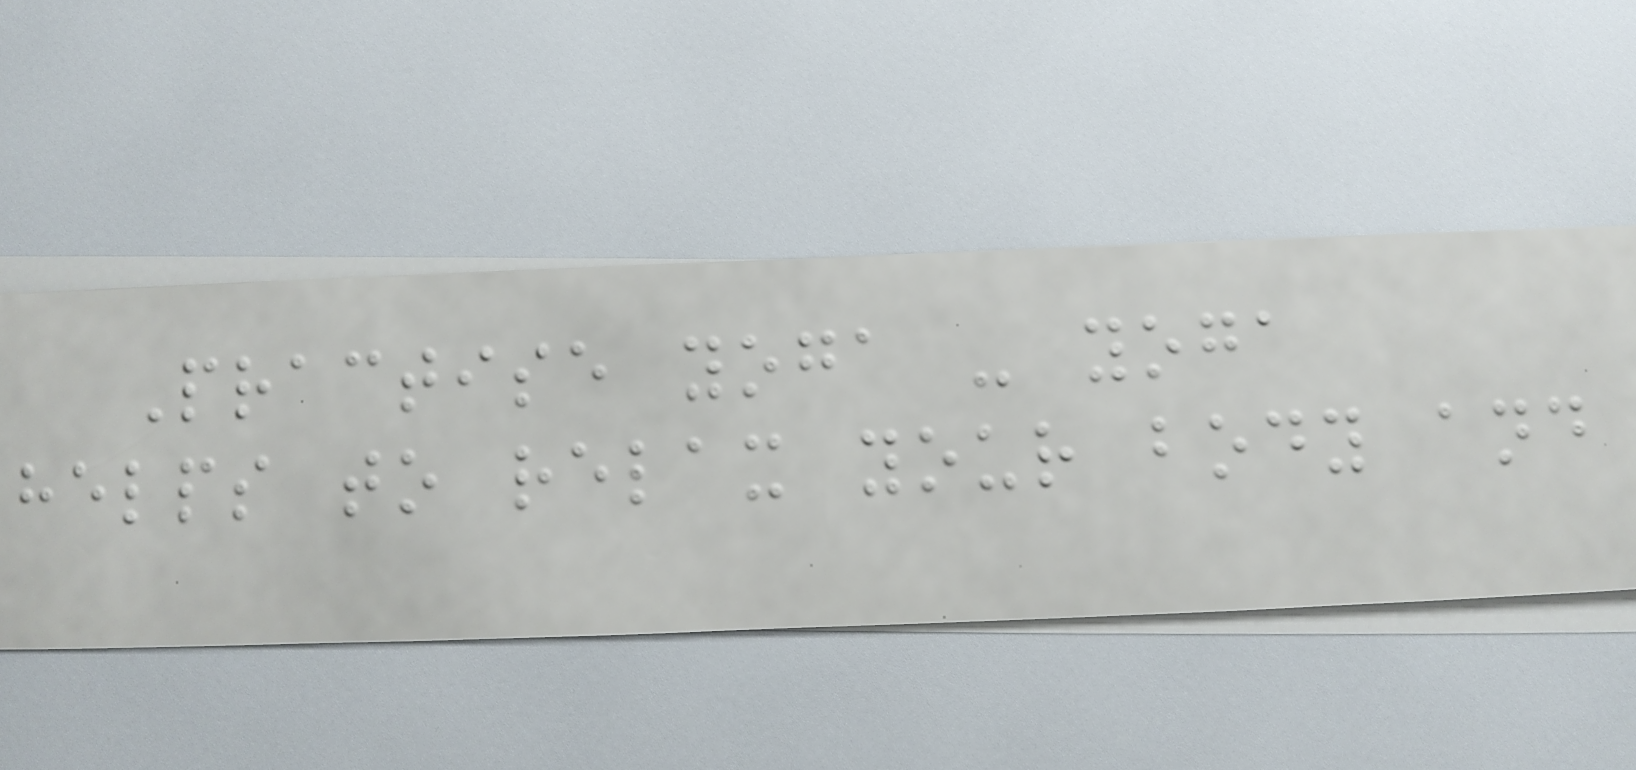Practise yoga - yoga
helps to relax your body and
